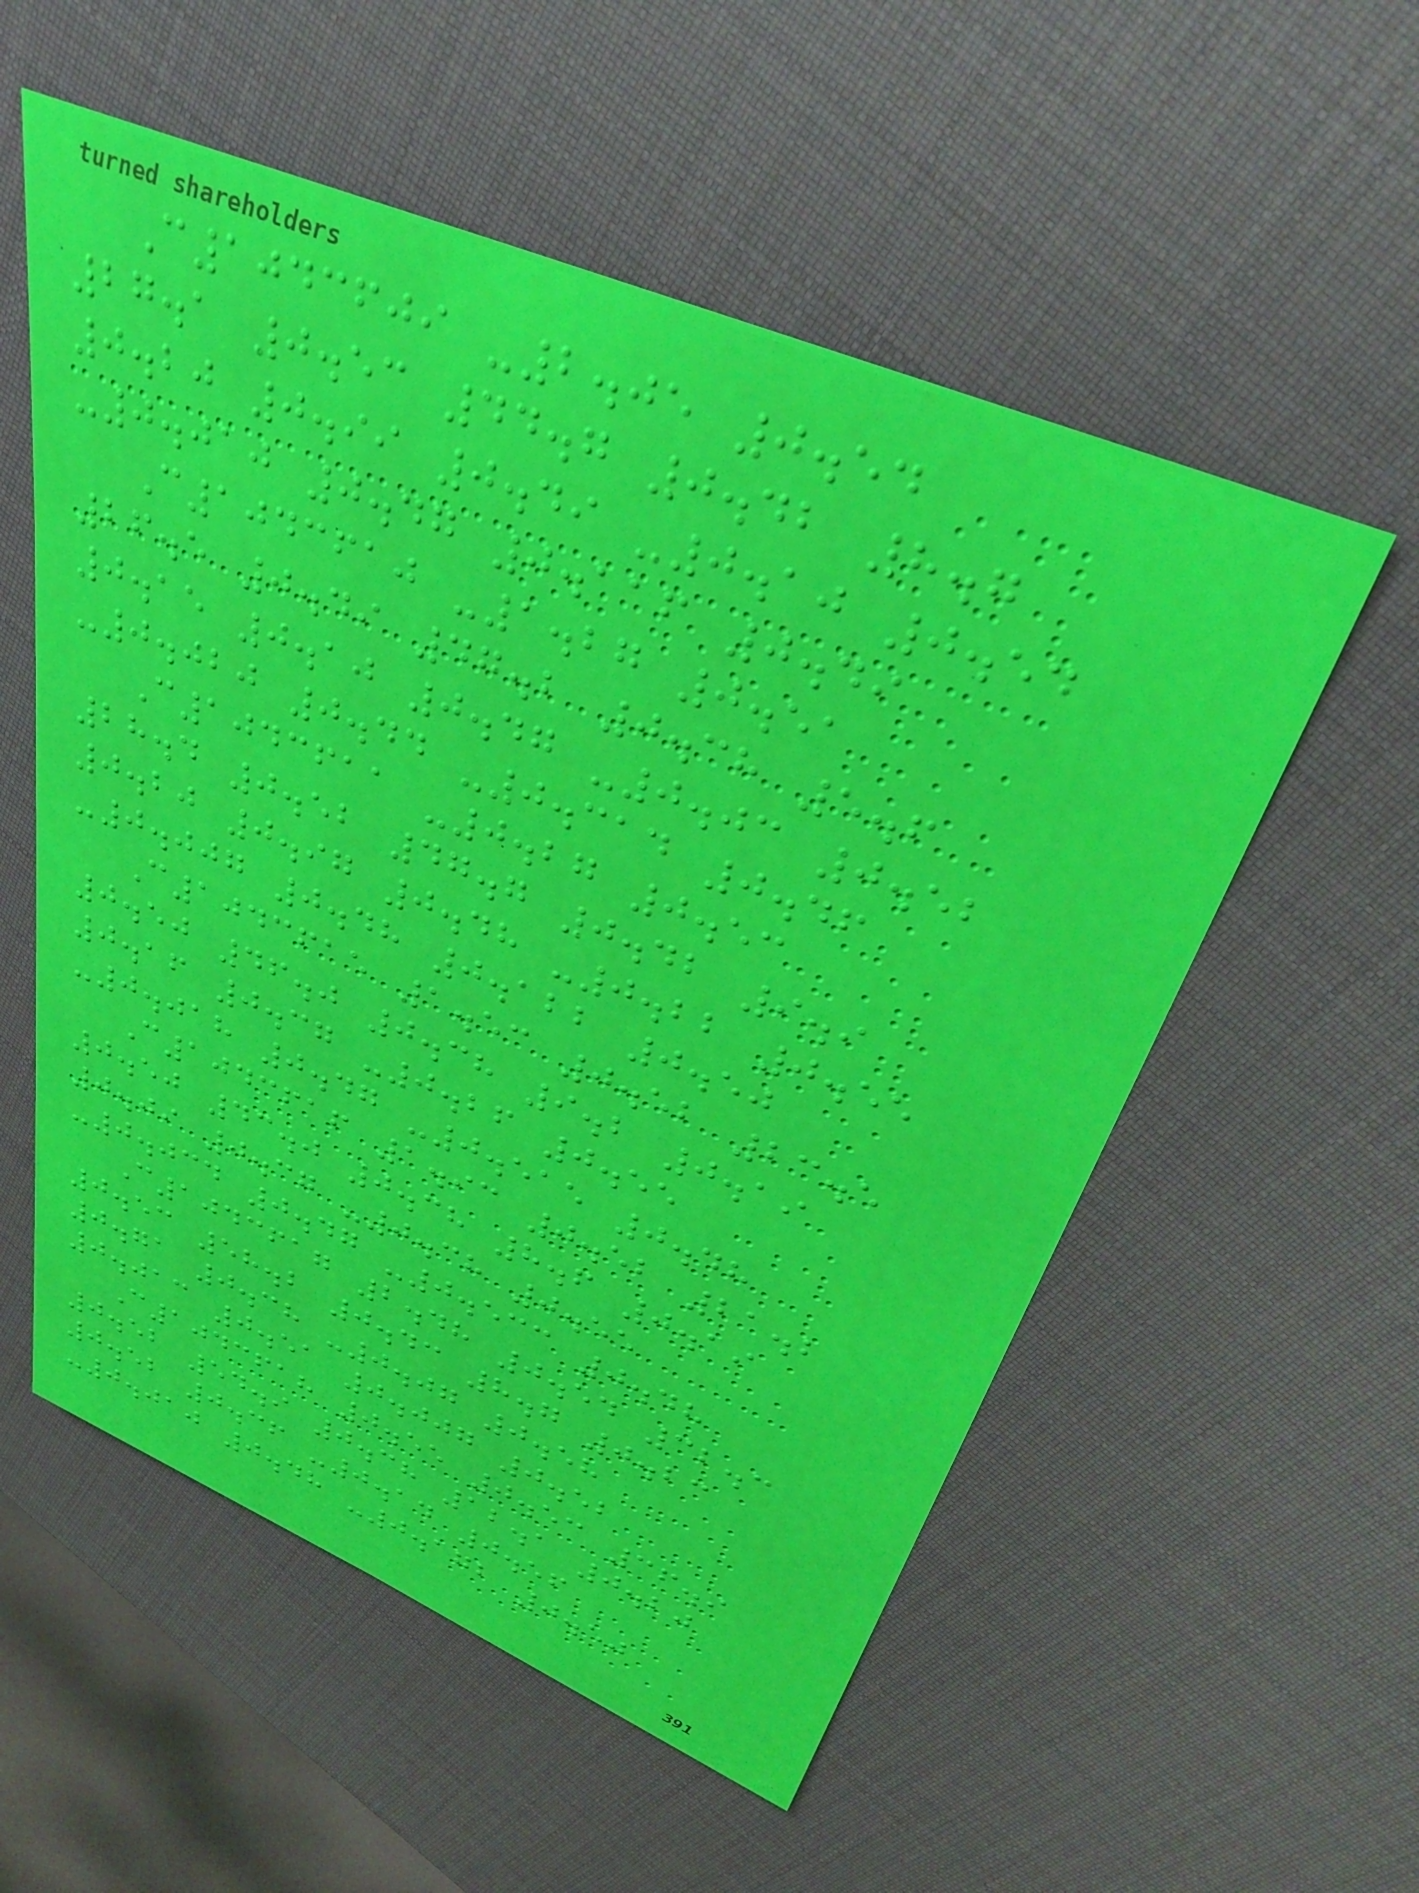C1043609 -2.05 0.54
27.1 0.53 44.7 0.42 8.7
0.20 0.99 0.49 -0.10 0.54
-0.010 0.47 0.116 0.49
C1043610 -1.27 0.51
26.5 0.49 47.2 0.38 5.6
0.15 0.10 0.47 -0.03 0.52
-0.020 0.44 -0.314 0.46
C1043611 -0.27 0.53
28.4 0.52 47.7 0.42 9.9
0.20 0.97 0.48 -0.22 0.55
-0.007 0.48 0.122 0.50
C1043615 1.53 0.52 23.5
0.50 46.0 0.38 9.2 0.19
0.16 0.37 -0.26 0.55
-0.018 0.47 -0.515 0.48
C1043616 1.93 0.52 21.2
0.50 43.0 0.38 8.6 0.19
0.09 0.37 -0.38 0.55
-0.034 0.47 -0.533 0.48
C1043617 2.48 0.54 32.3
0.53 58.2 0.43 8.7 0.23
0.71 0.38 -0.07 0.58
0.013 0.51 0.007 0.52
C1043618 0.55 0.53 36.9
0.52 54.9 0.38 12.1 0.20
0.52 0.36 -0.14 0.56
-0.010 0.48 -0.172 0.50
